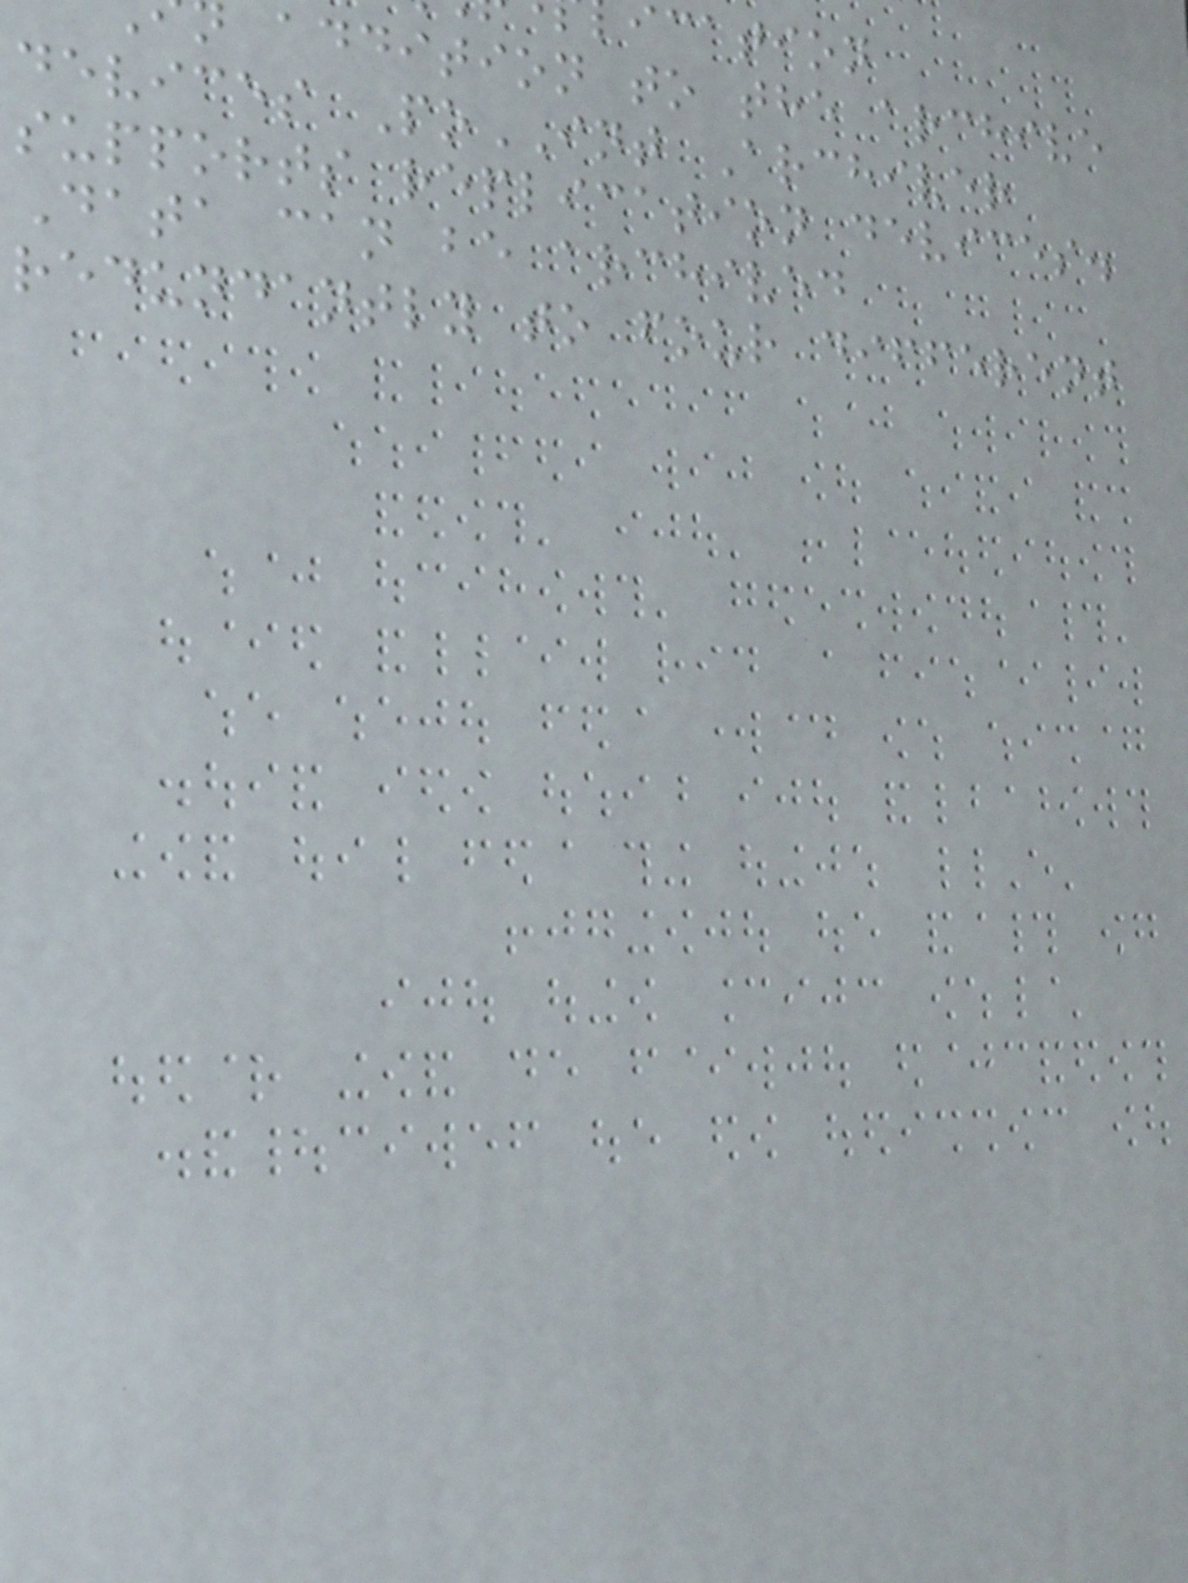ication
addition to the archive
devices PoINT Archiver
supports replication devices.
Data can be archived
redundantly to four different
